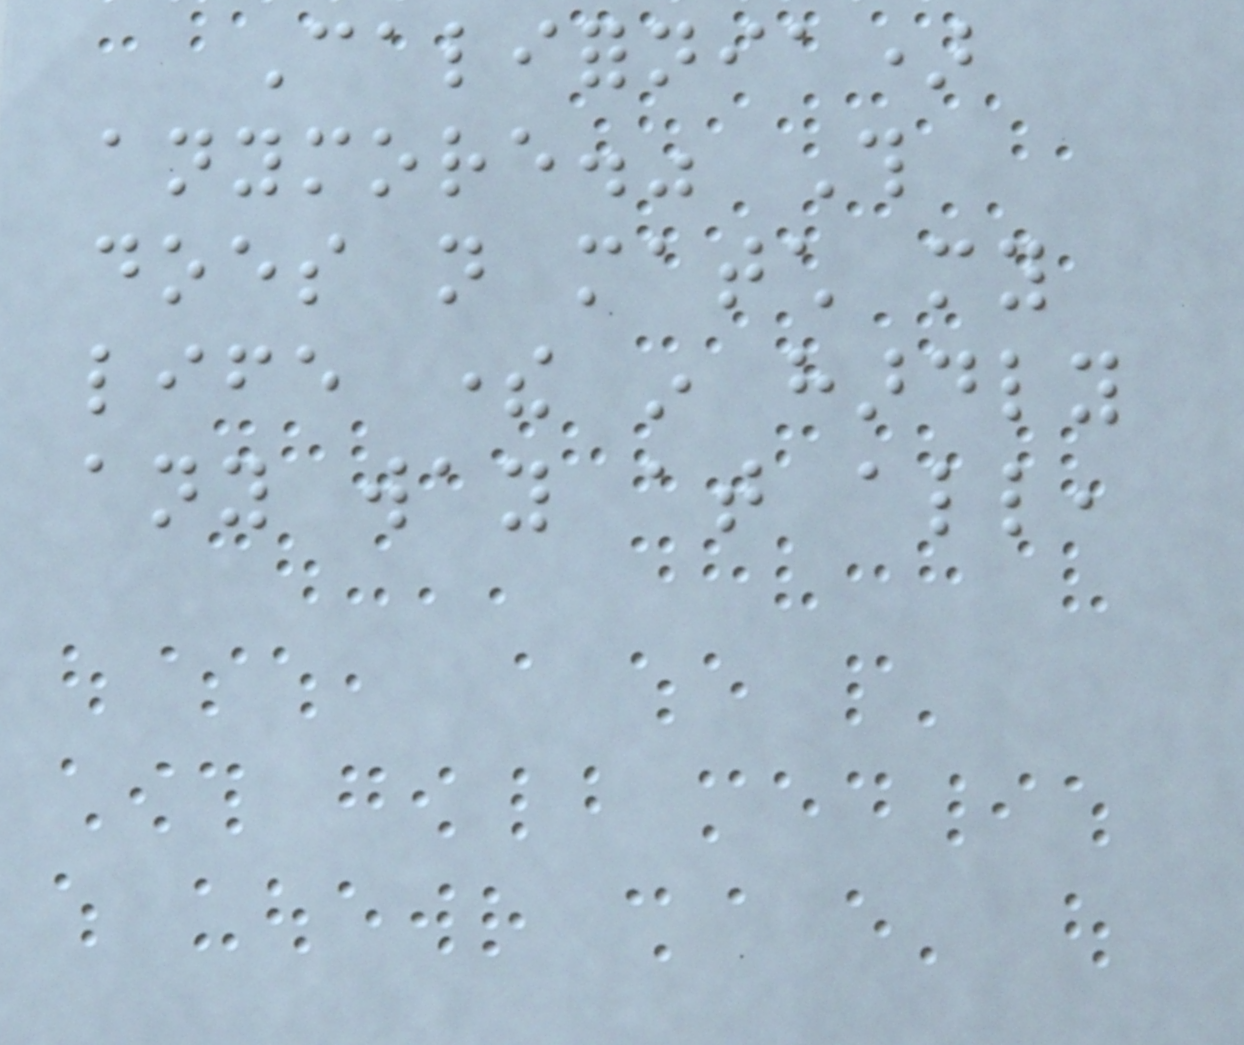California)
anymore." This
does not match my
life there in hardly
any way at all,
